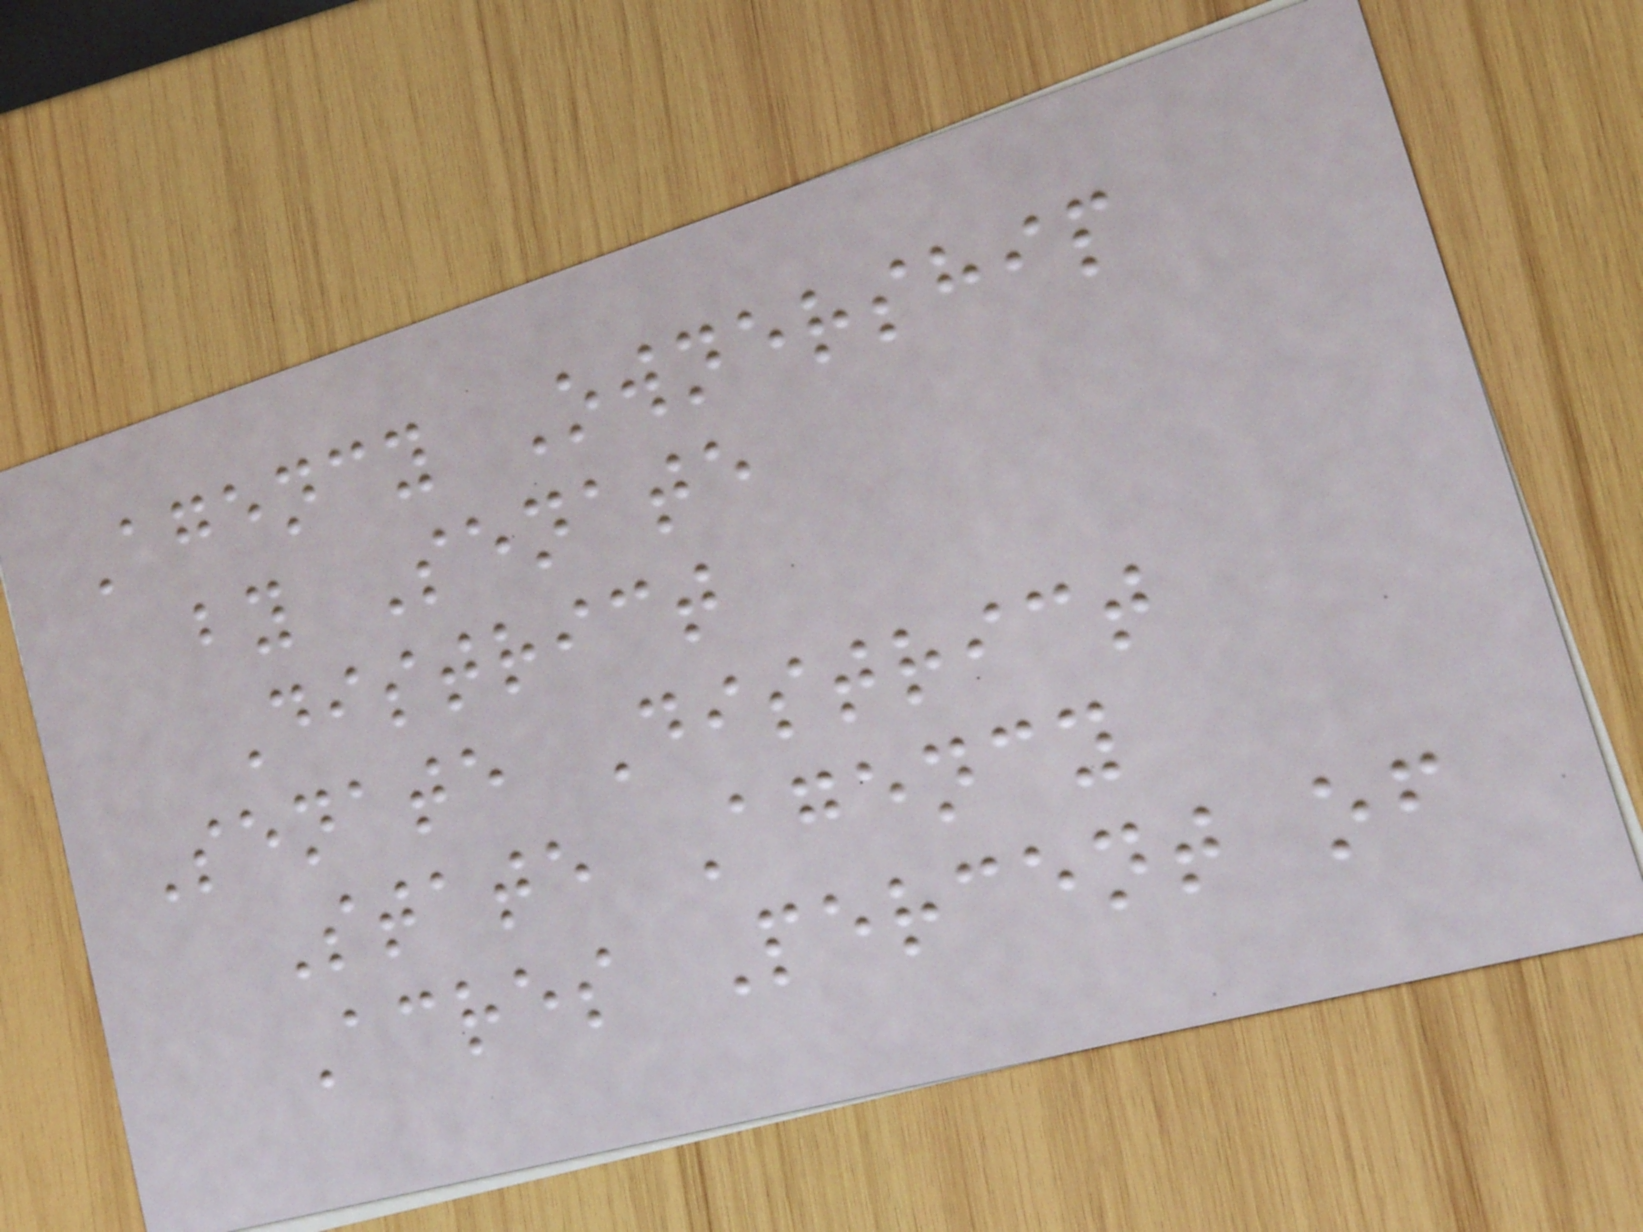Agency Ownership
by Senate
District
Senate District
State Agency
Acres Percent of
